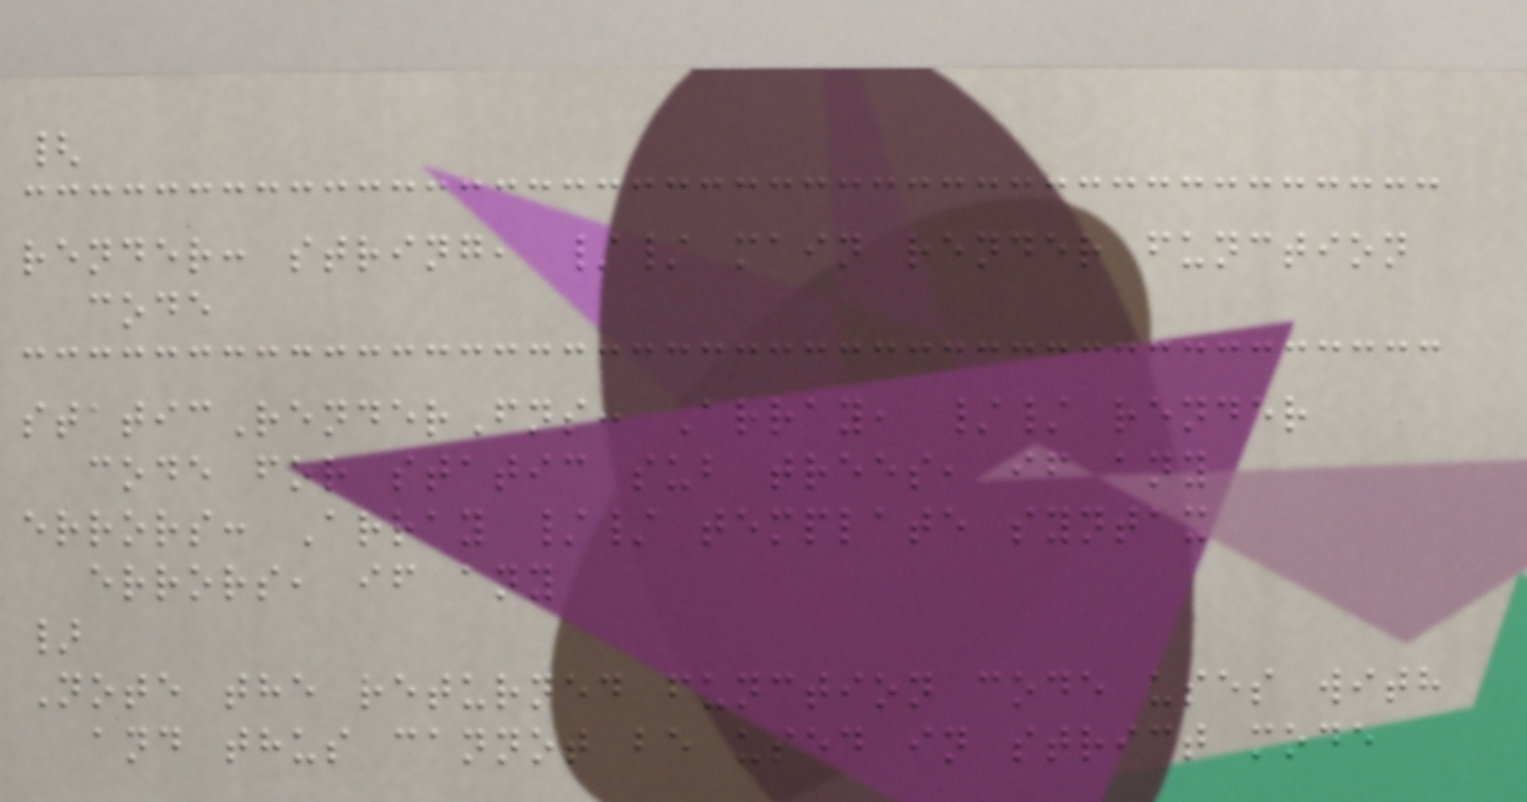{
render: string, // main render function
code
staticRenderFns: Array, // render
code for static sub trees, if any
errors: Array // template syntax
errors, if any
}
Note the returned function code uses with
and thus cannot be used in strict mode
